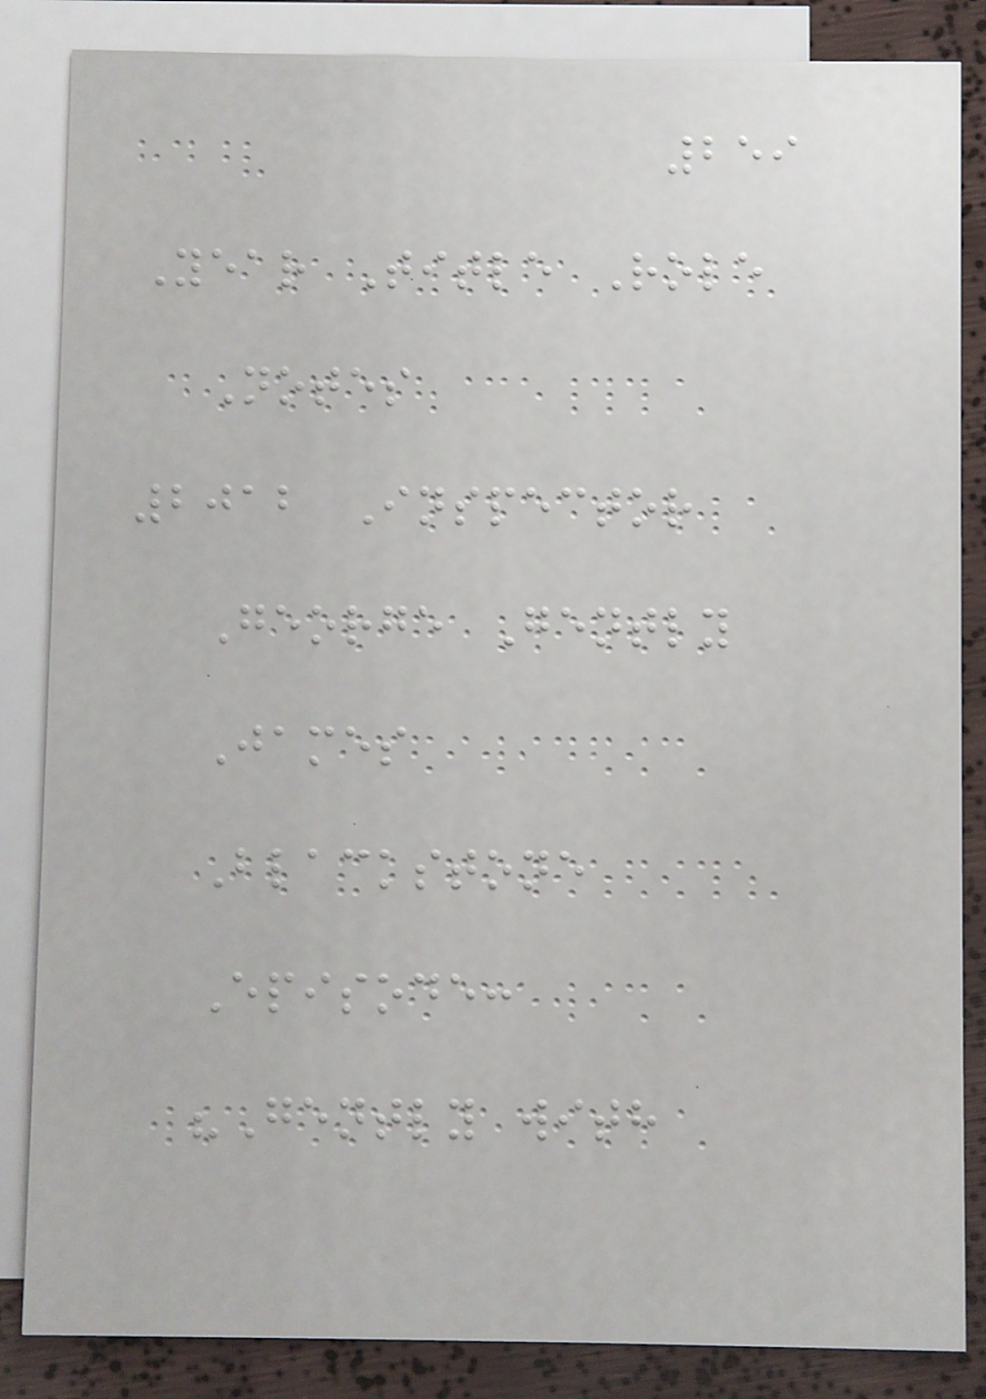259
Year Title Role
Notes
2012 Inspector
George Gently
James
Blackstone
Episode:
"Gently with
